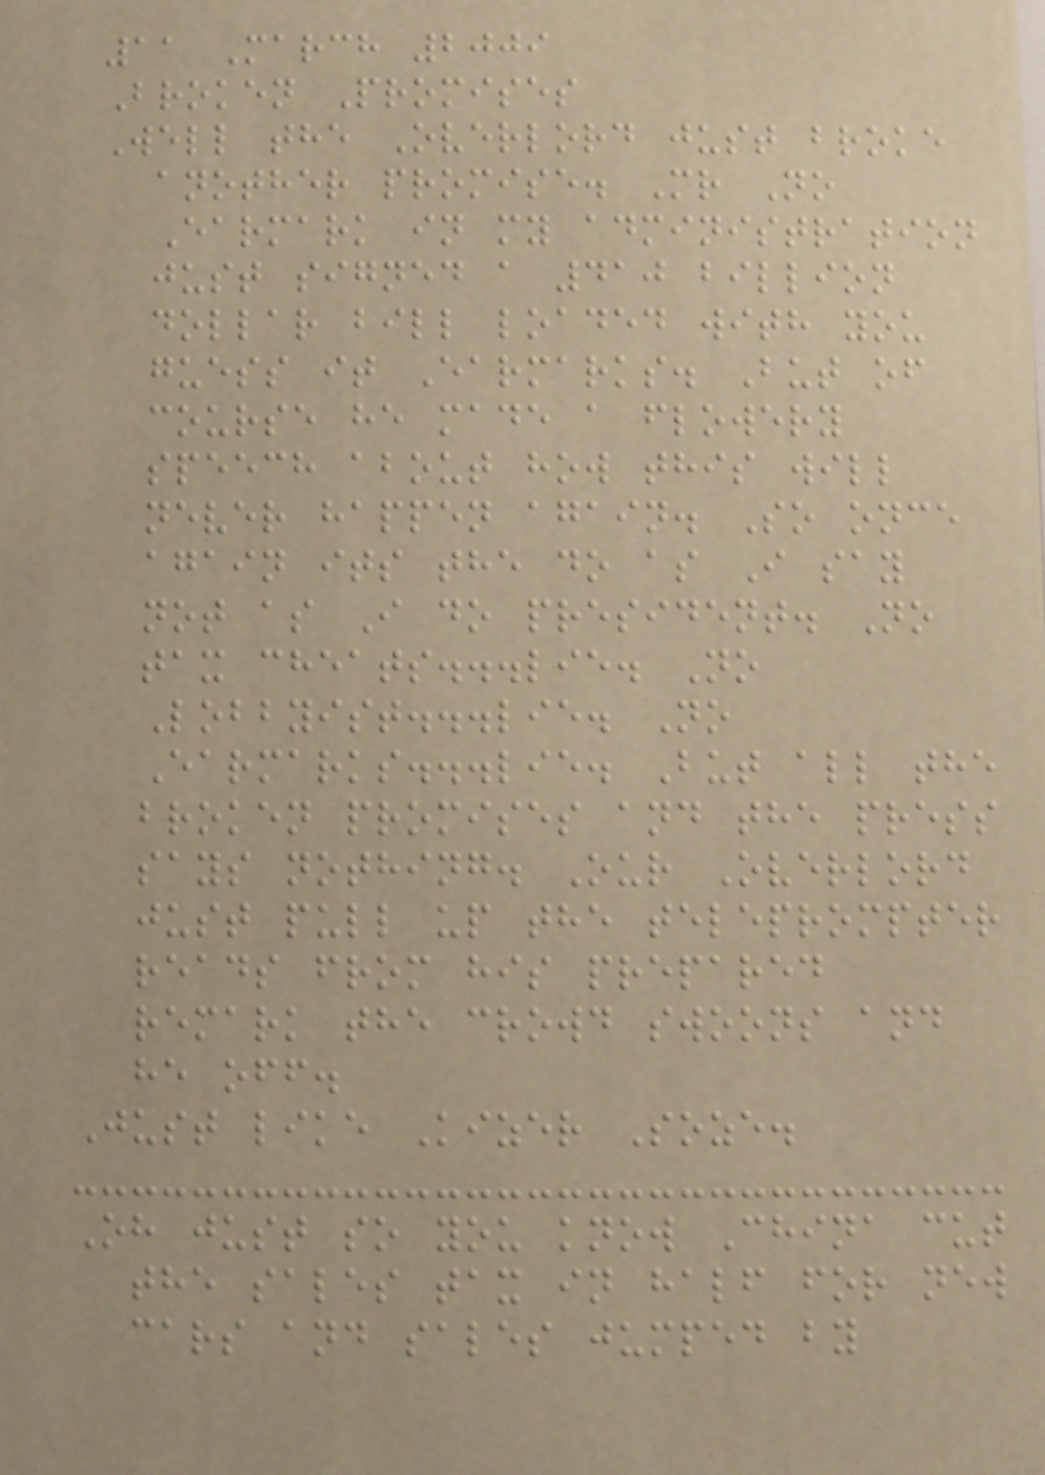11 March 2009
Broken Promises
Well the Overlord just broke
another promise. Mr No
Earmark in my administration
just signed a 410 billion
dollar bill loaded with you
guess it Earmarks. But of
course he made a flowery
speech about how this will
never happen again. So once
again its the do as I say
not as I do president. No
tax cheats...lie. No
Lobbyist...lie. No
Earmarks...lie. But all the
broken promises and the press
says nothing. Our Overlord
just pull up the teleprompter
reads from his prepared
remark the crowd swoons and
he off.
Just like Kizer Soze.
Oh just so you know China cut
the sales tax in half for new
cars and sales jumped by
